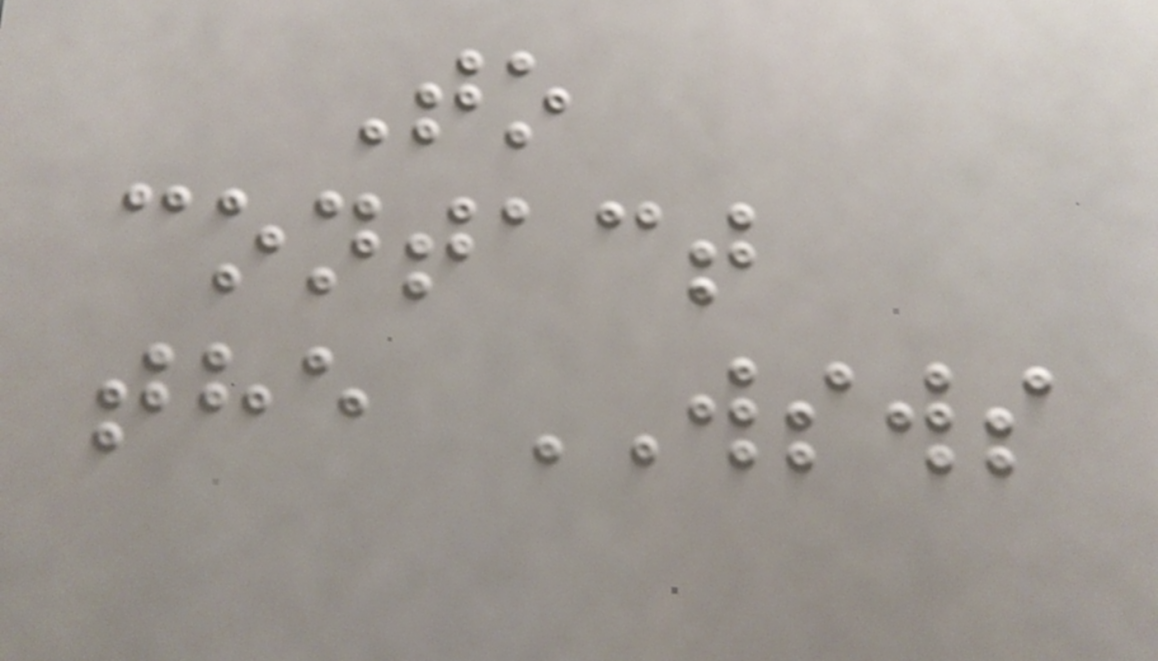To
contact
the WSWS
